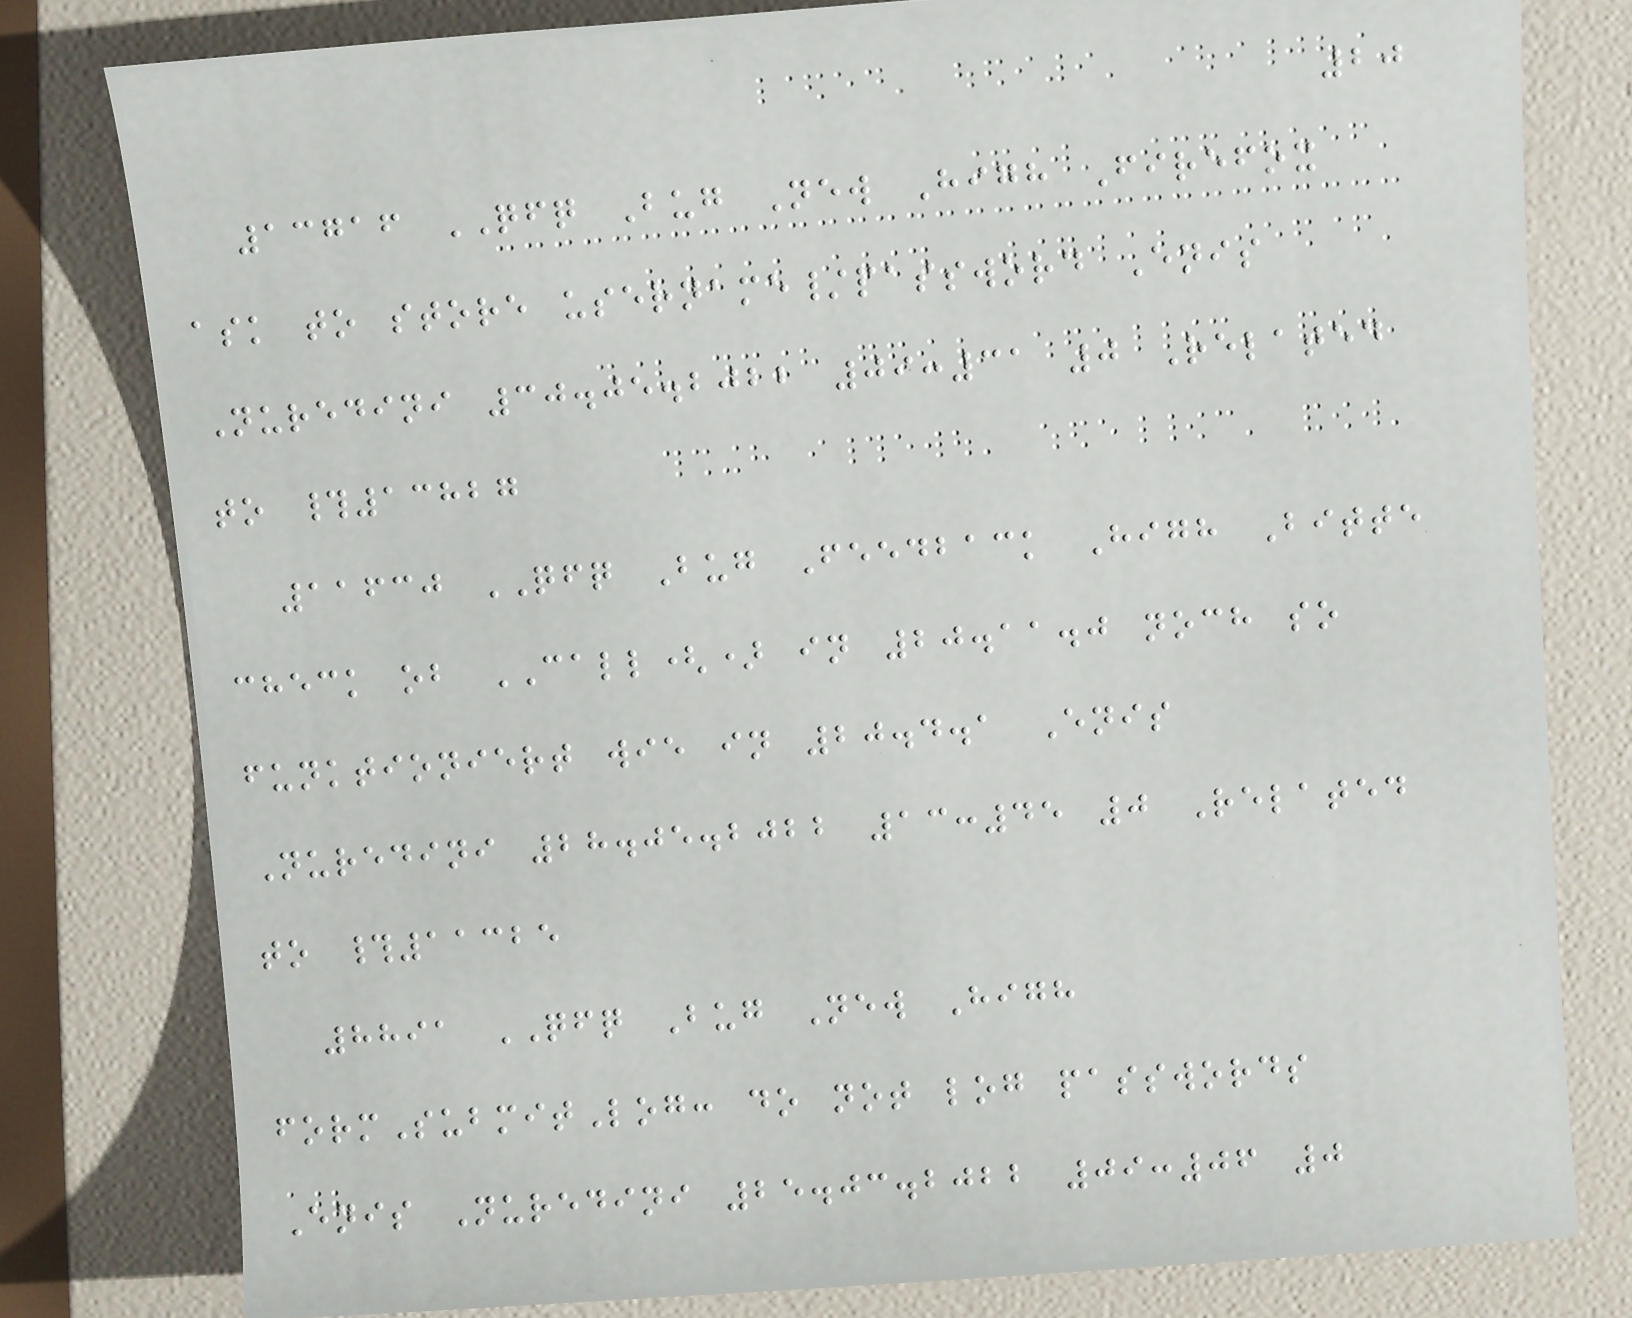20
13716 QFQ Bug New High Firefox
ask to store username/password Enis
Nuredini 30.05.2022 09:31 0 Related
to #13827
11630 QFQ Bug Feedback High Bitte
check ob CALL() in 20.11.0 noch so
funktioniert wie in 20.4.1 Enis
Nuredini 28.05.2022 13:45 0 Related
to #11325
8891 QFQ Bug New High
formSubmitLog: do not log passwords
Enis Nuredini 25.03.2022 09:06 0
